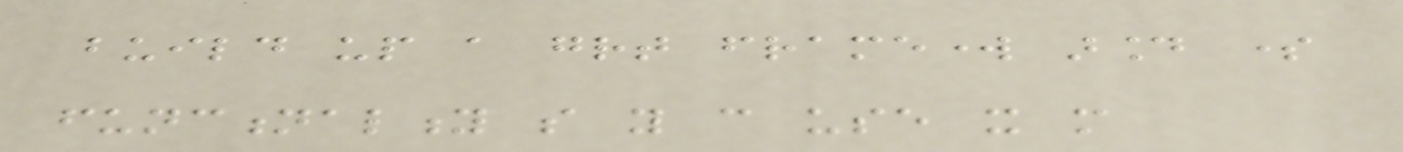build up a great framework around some
functionality so you can use it more
